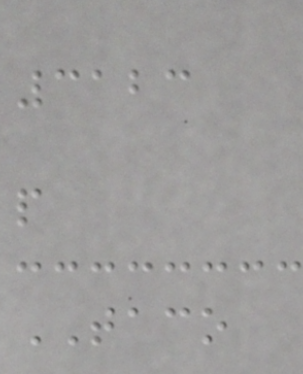3123
p
TACO
